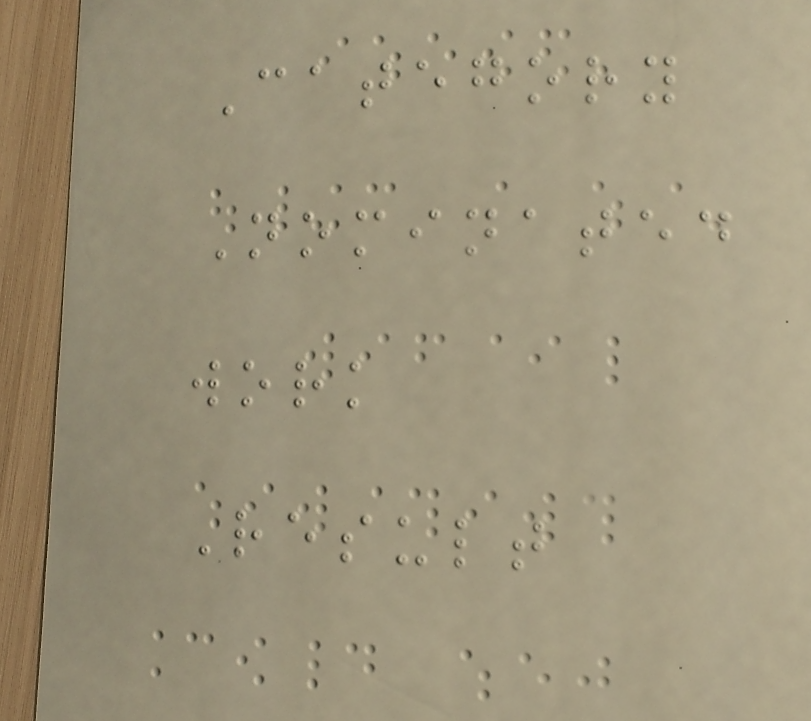Category
Nominated
work
Result
